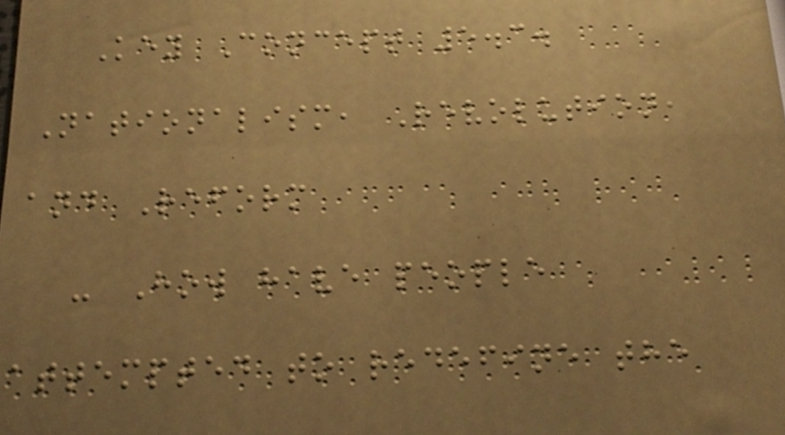Key Concept 5.3.
Nationalism, Revolution,
and Reform
- How have people
attempted to redefine the
